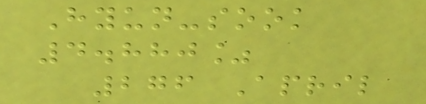Hyun-sook
4.880%
276 April
